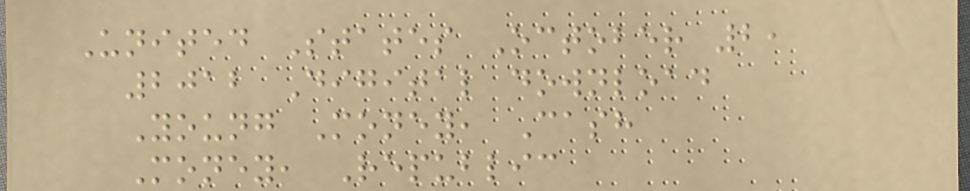United States October 2,
2012 Digital download
Young Money, Cash
Money, Republic
